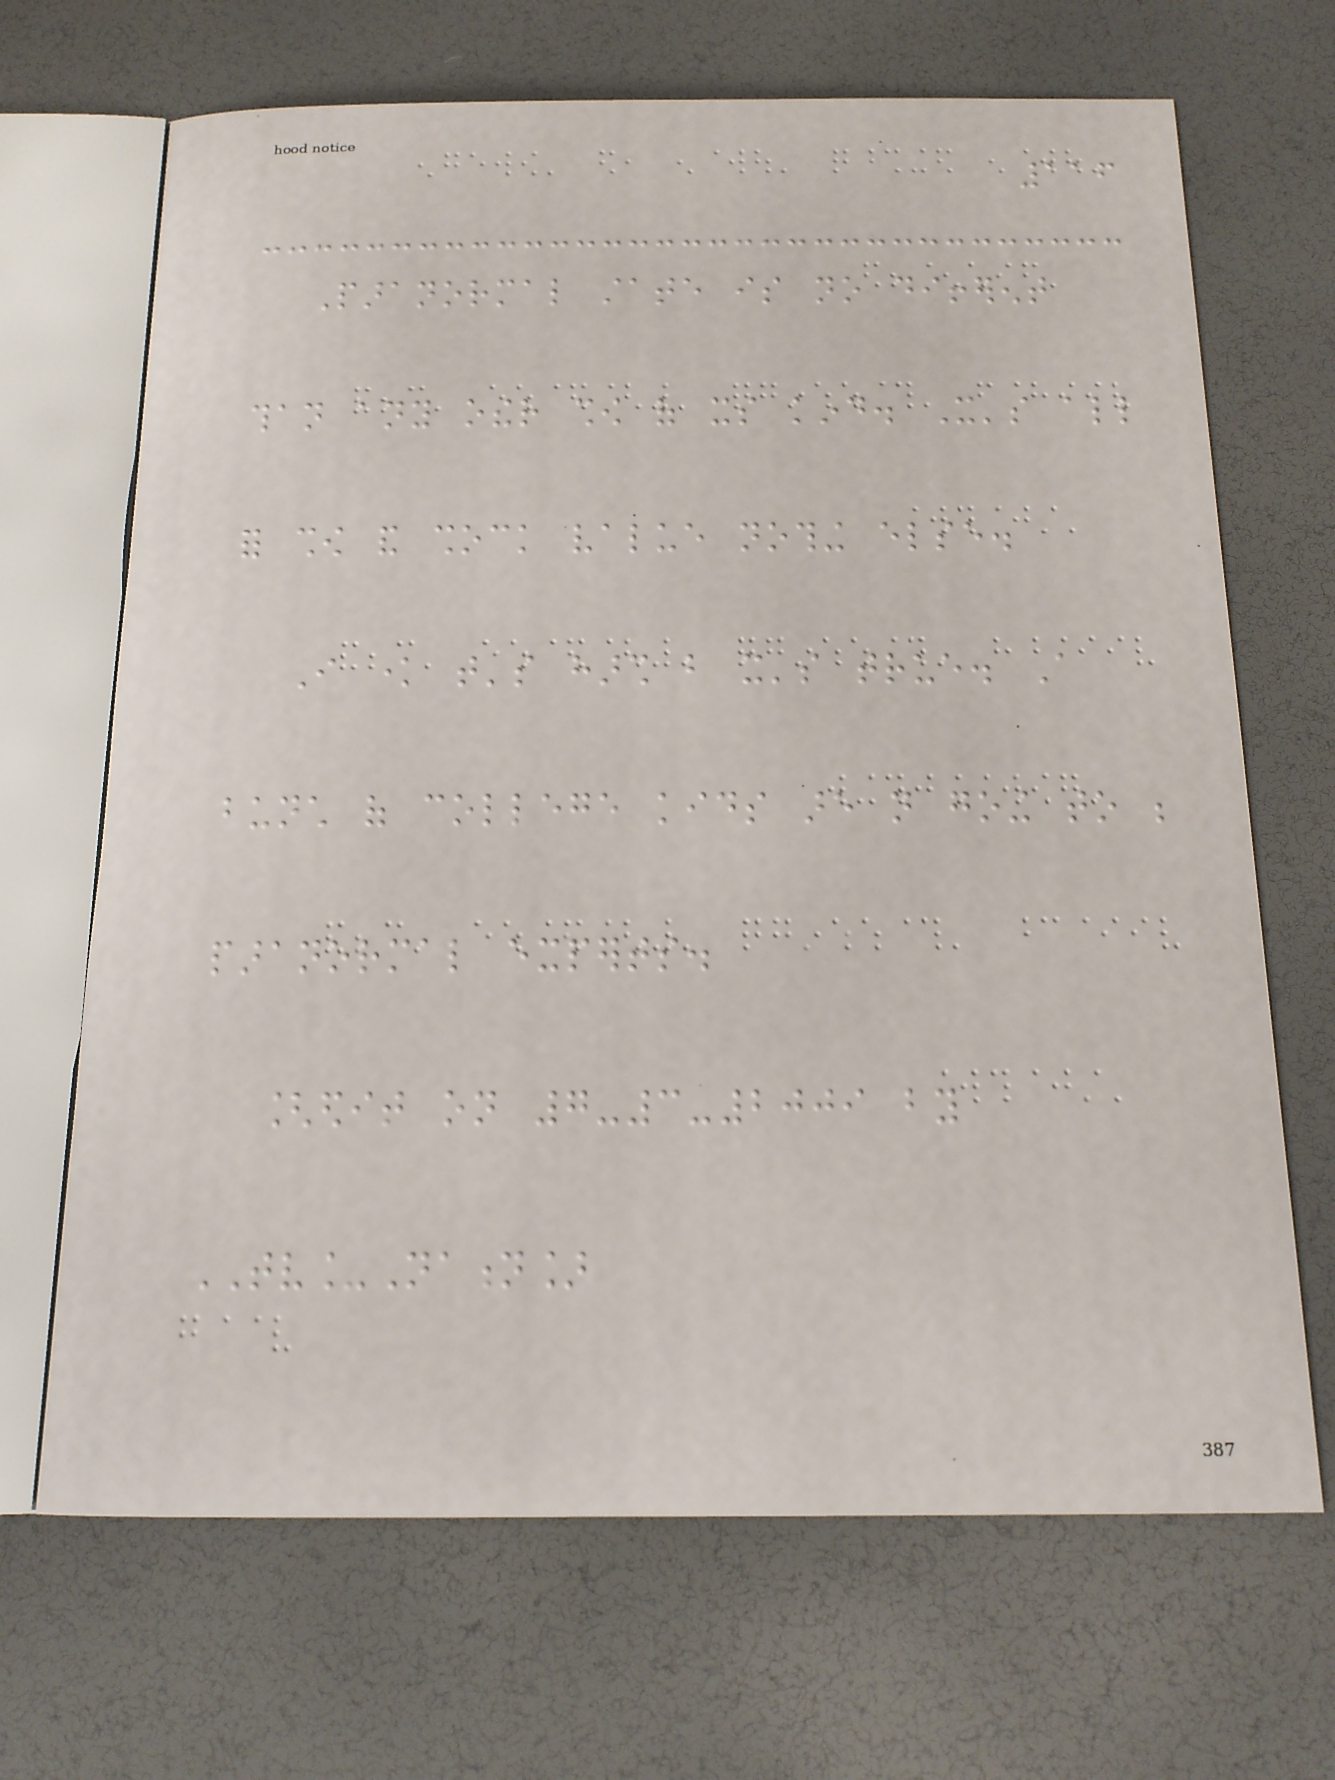116
Paranormal state is no different
than any other show of its kind. It's all
for show and shock value nothing else.
I know that's harsh but it's true. A
bunch of college kids are not going to be
paranormal experts.
[edit on 7-3-2009 by
TV_Nation]
